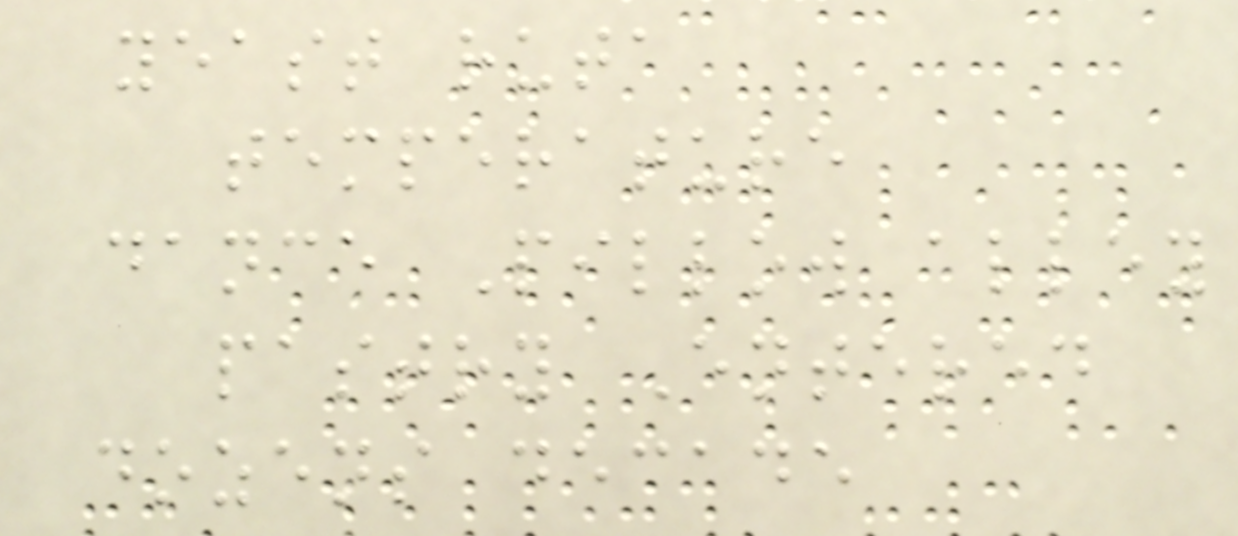yeast ruta
temperature
dance Pillow alley
pastry Entered
dozens decade
